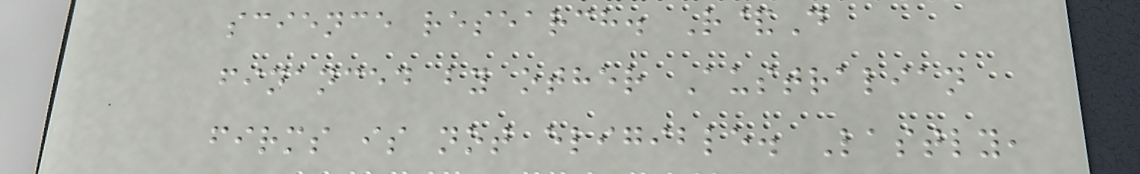science research. R&D
financed by other Australian
firms is not eligible. Lastly,
